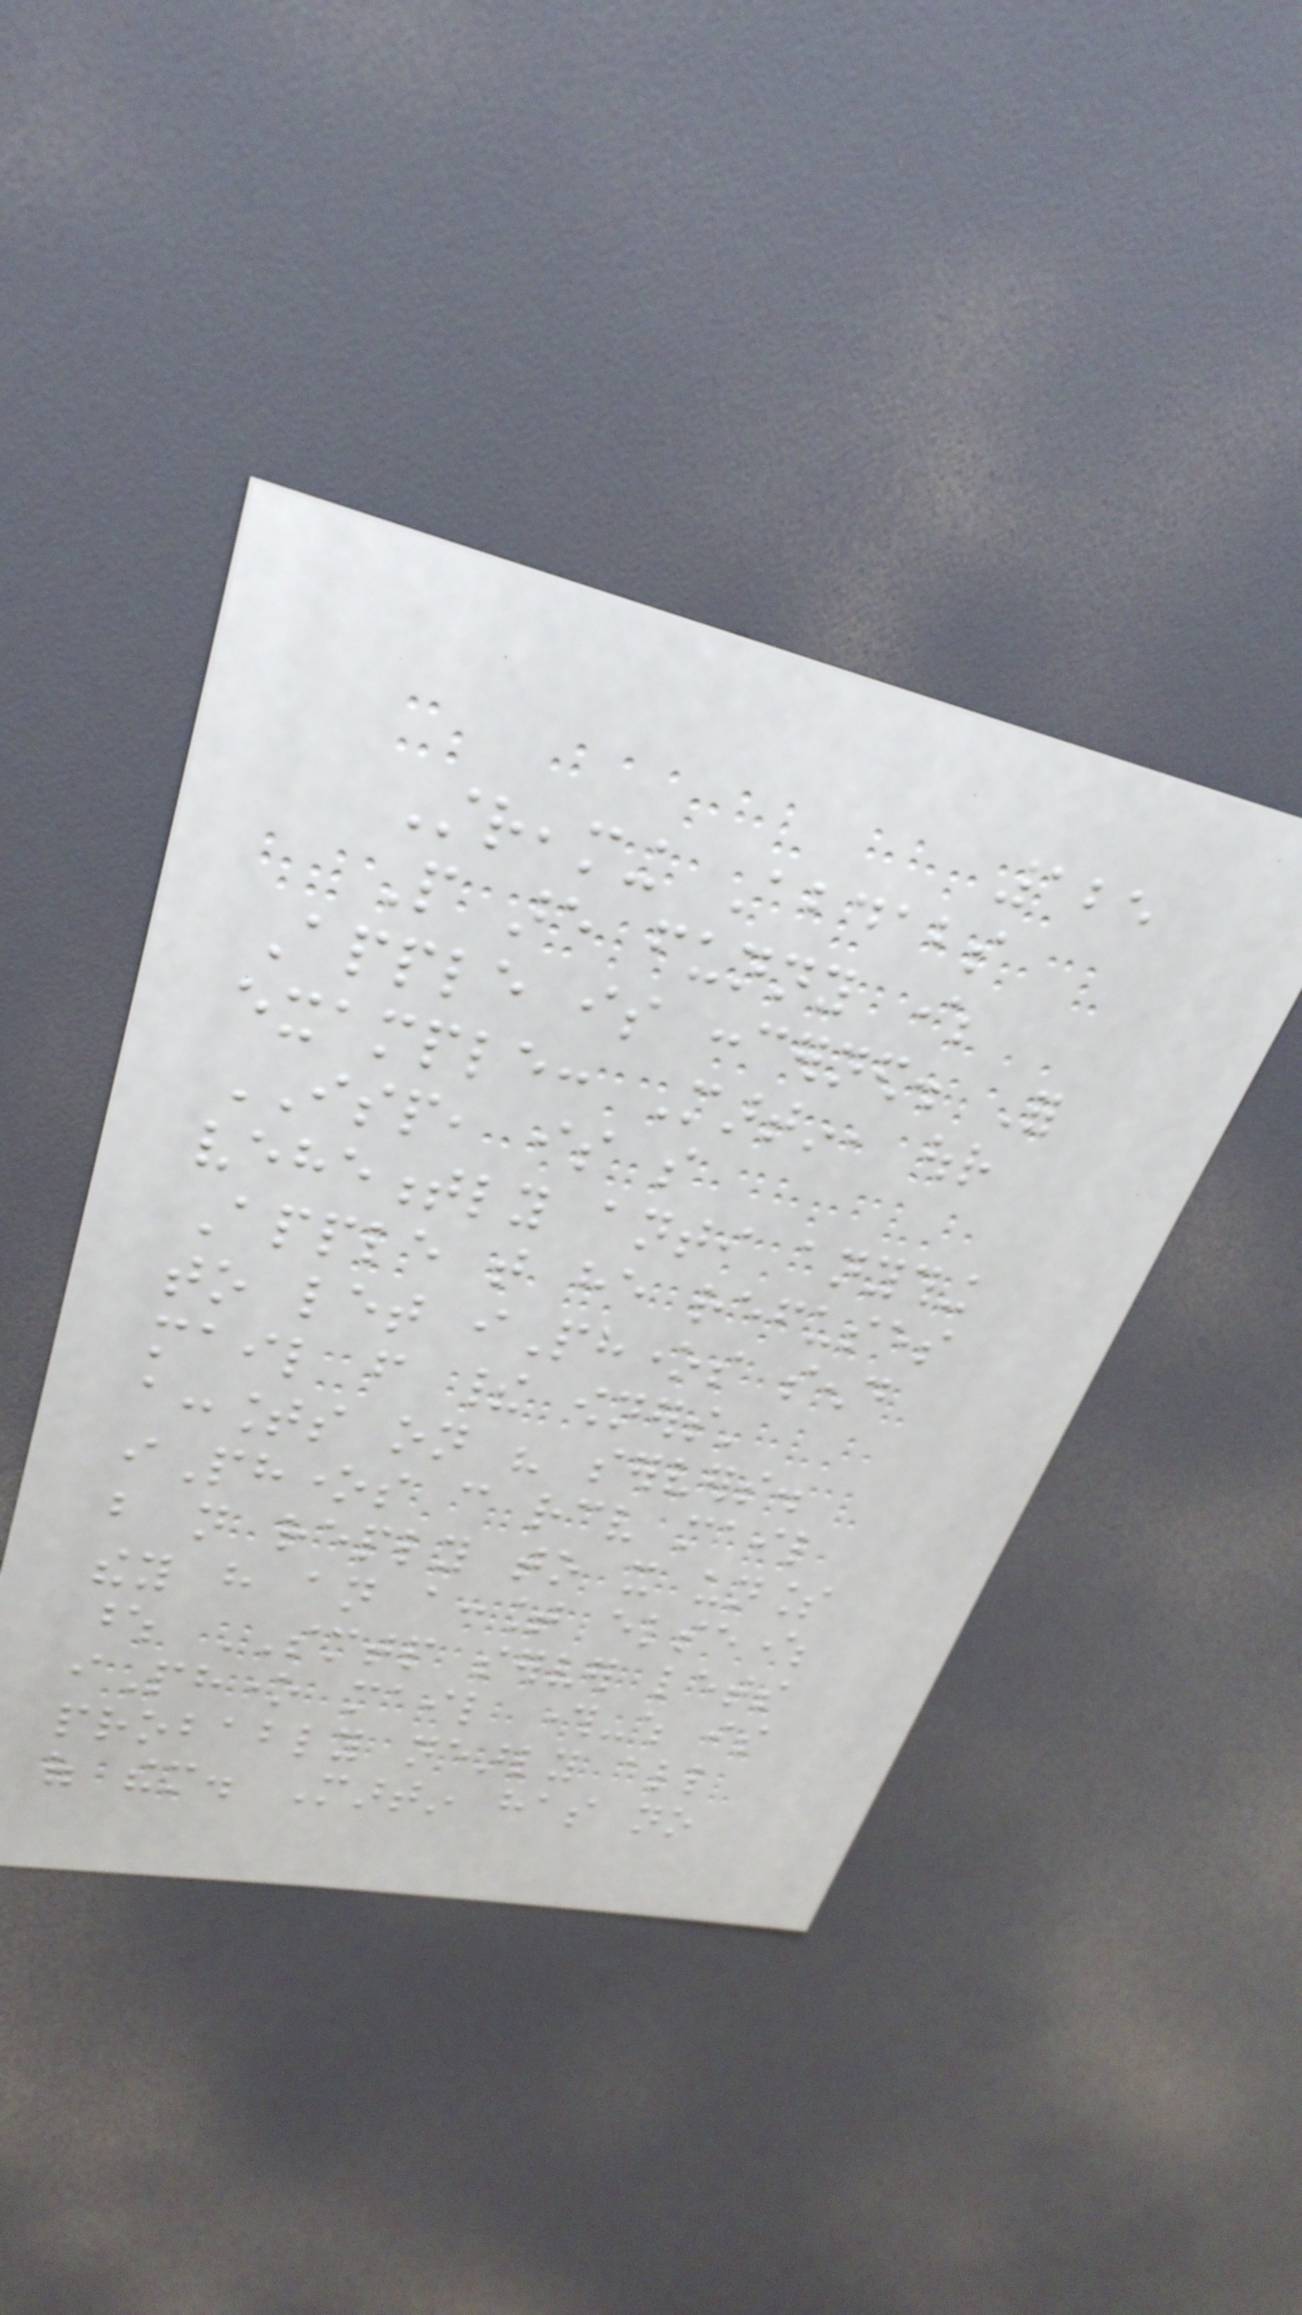125
Streaming Abdabs
People are funny where
Apple is concerned. For
example: Martin, our
ISP, is so
vehemently anti anything
Apple that he refuses
to let iPhones send
mail from their owners'
accounts on his servers.
iPhones can receive mail
but not reply to it unless
they have an account elsewhere
whose SMTP server lets
iPhone mail through-which is
probably nearly all
of them. Martin has no
